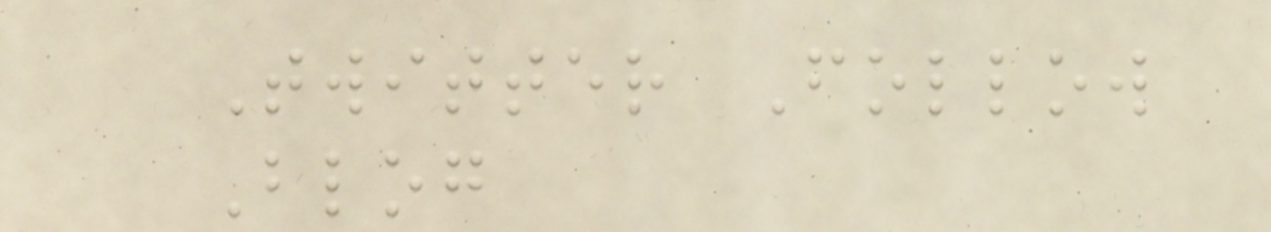Twitter Follow
Blog
